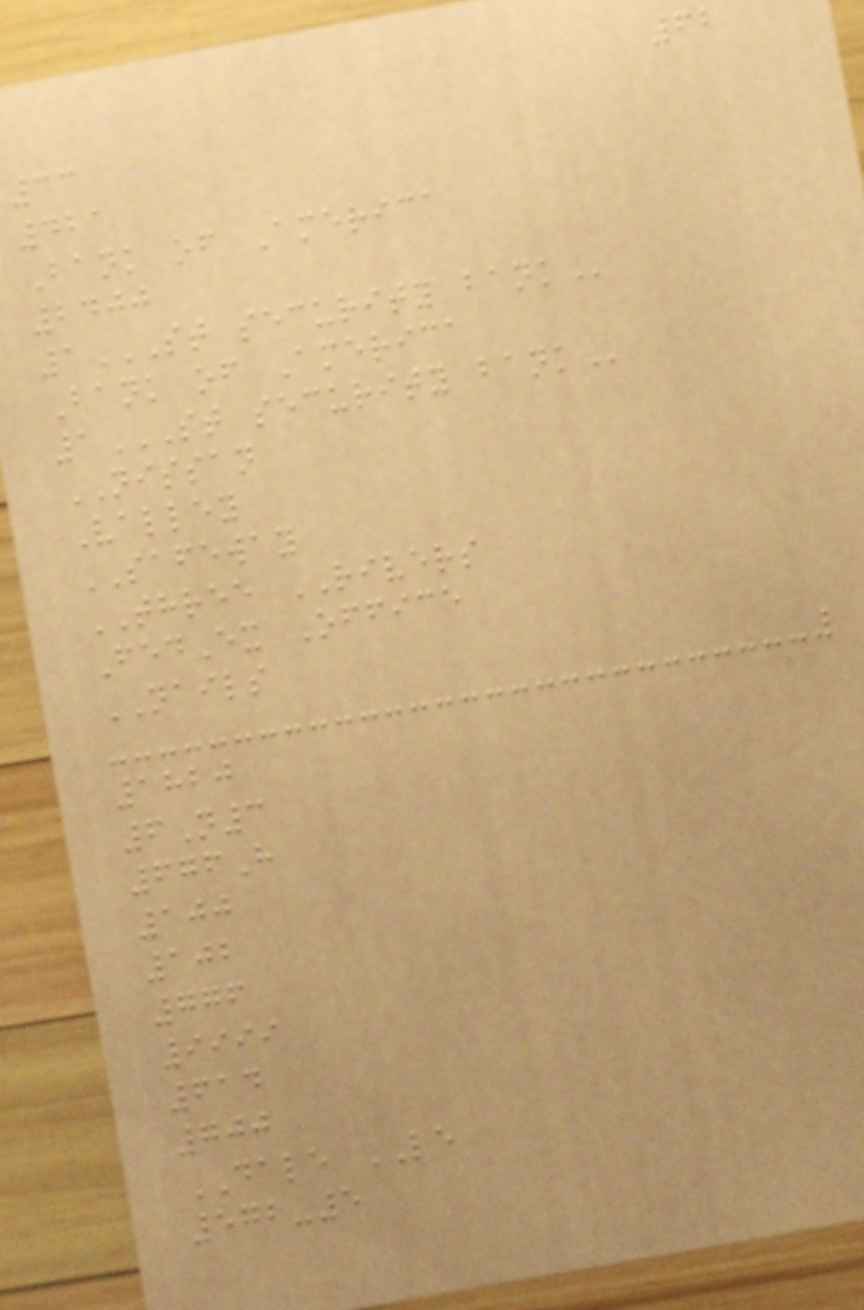62
33
421
Bank of America
2400
1ST SECURITY BANK
Bank of America
1ST SECURITY BANK
NISSAN
Valley
SAFEWAY
THREE RIVERS
FedEx Office
NAILS
1820
6N3
676H
100
102
776
9999
614
700
DALE LE
572-5
